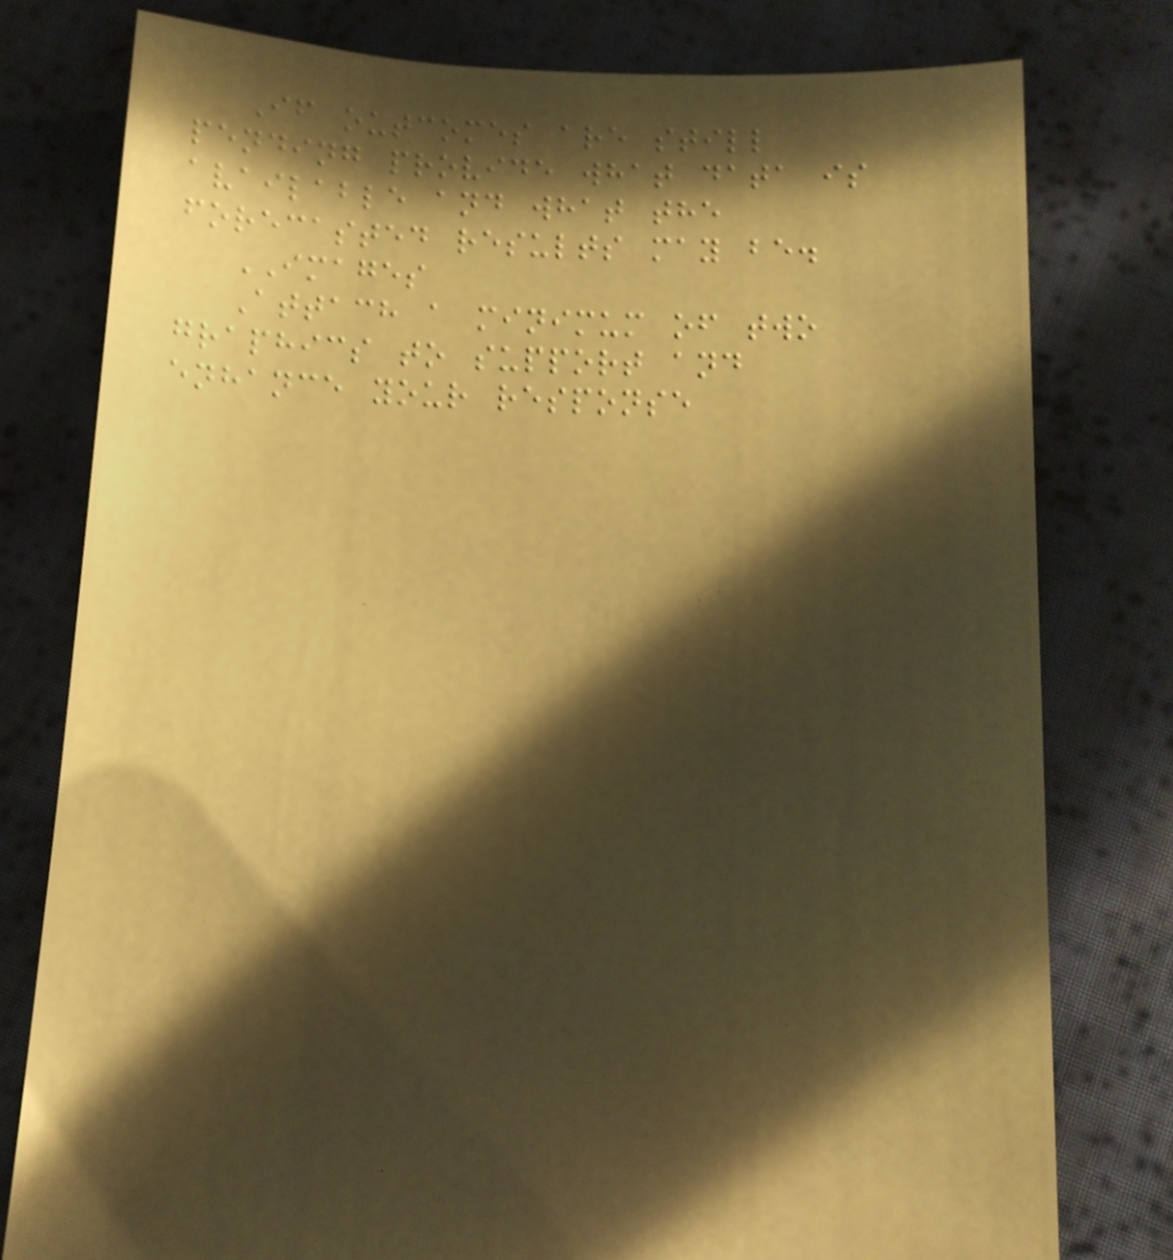If outcomes are still
pending provide what data is
available and what the
forecasted results may be.
IMAGES
Attach a minimum of two
graphics to support and
enhance your response
